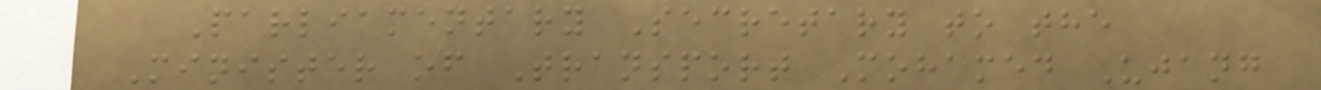Parliamentary Secretary to the
Minister of Transport Mohamed Ujang
